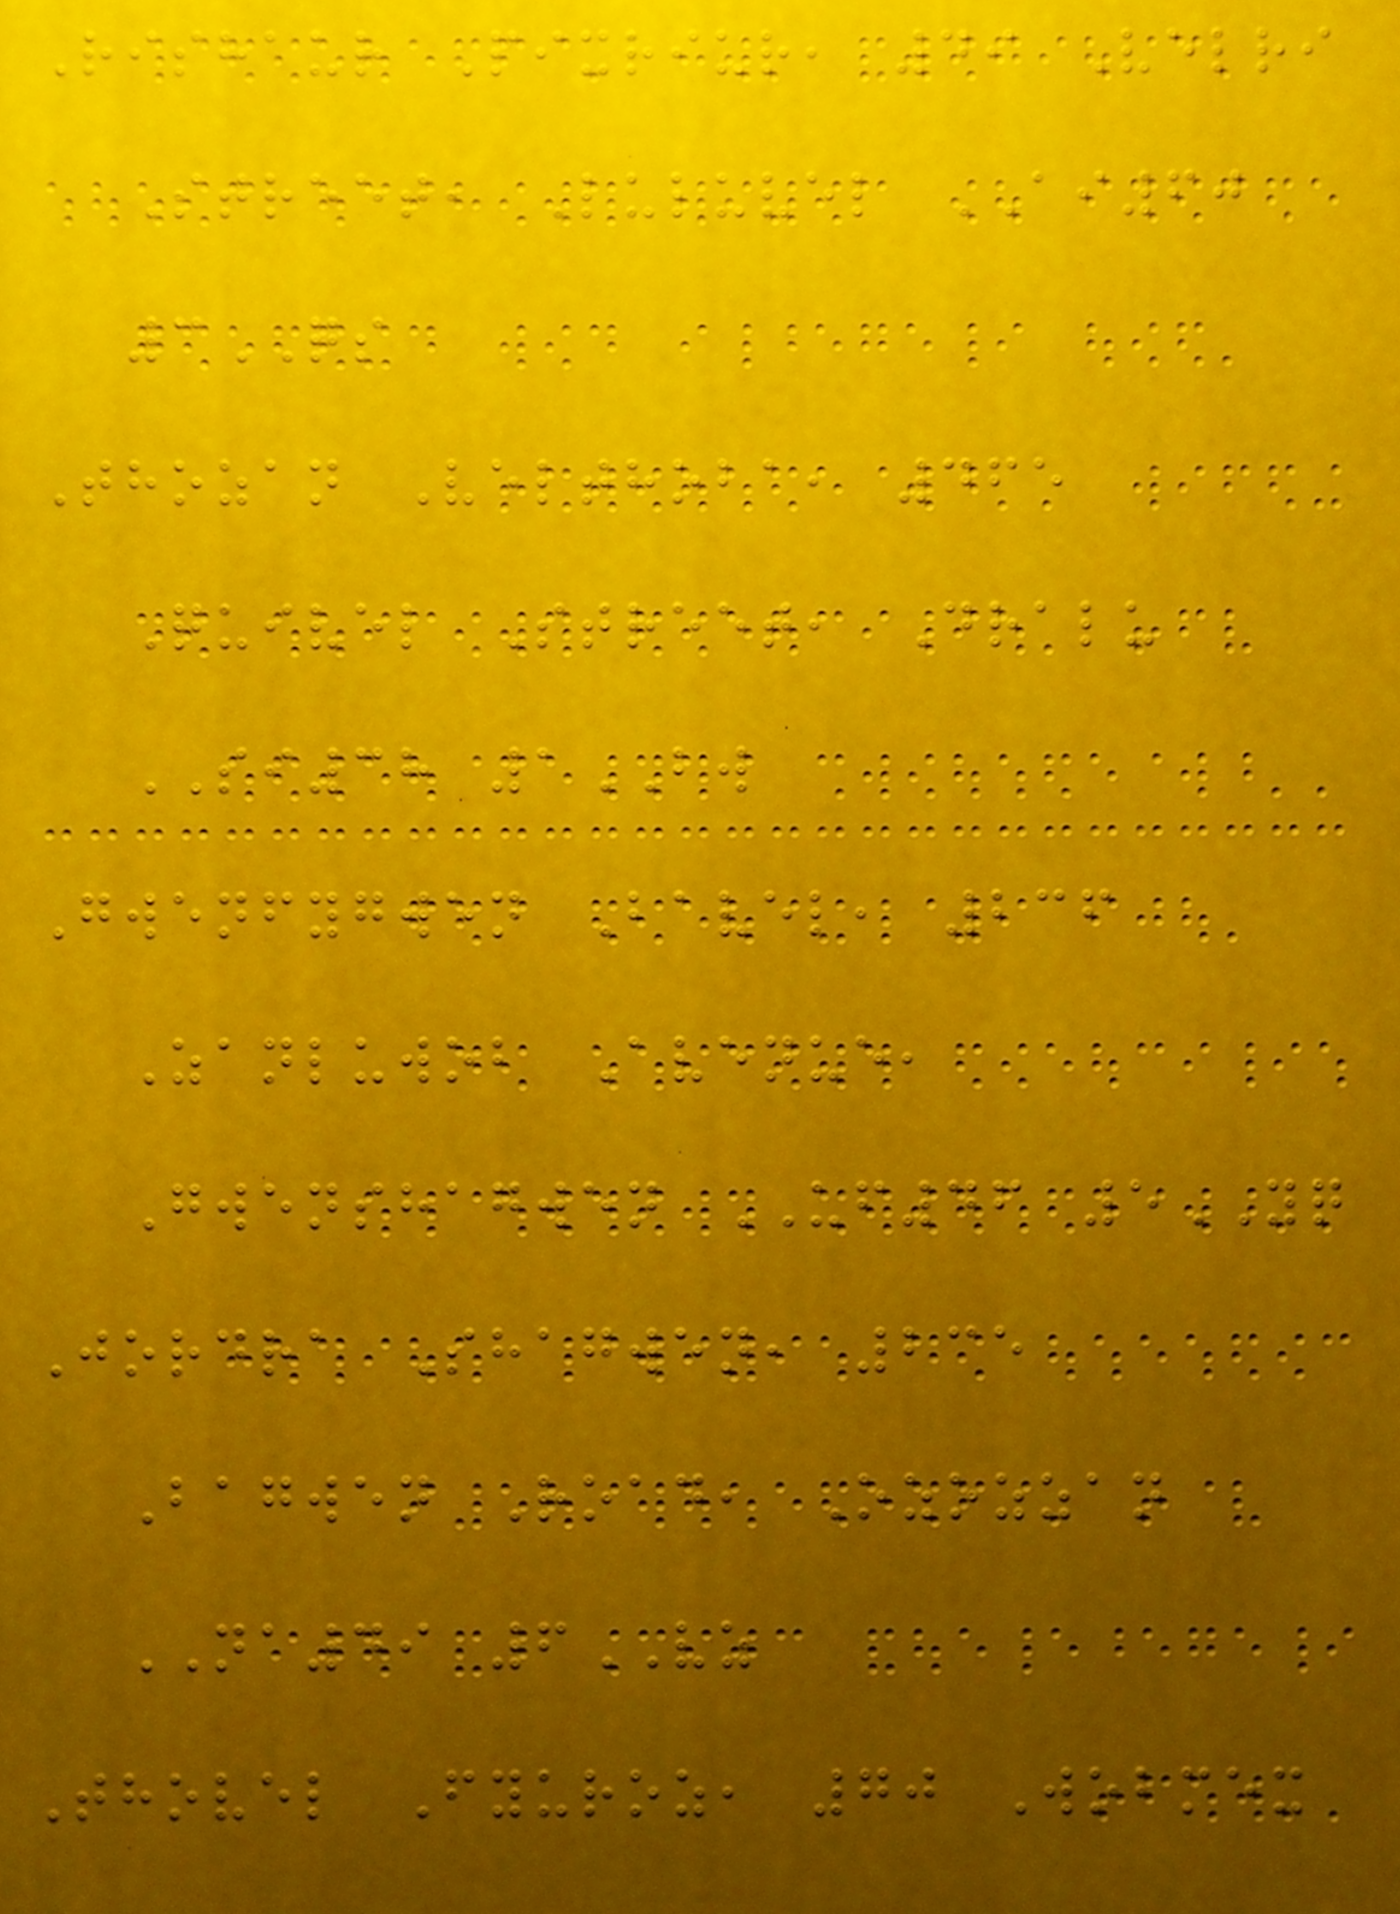Rishaur Pixriur, 49 Velri
Street, Luluvel AI60
3QS
Thozan Velthoba, 465
Quivel Street, Dralu
SI38 1BW
Gwenfygwen Bavel, 236
Zanluwob Avenue,
Gwenshagwen UF46 5YQ
Jordra Shagwen, 235
Bagwen Road, Ozozzan
NA49 6VZ
Thovel Fyuroz, 70 Wobmex
